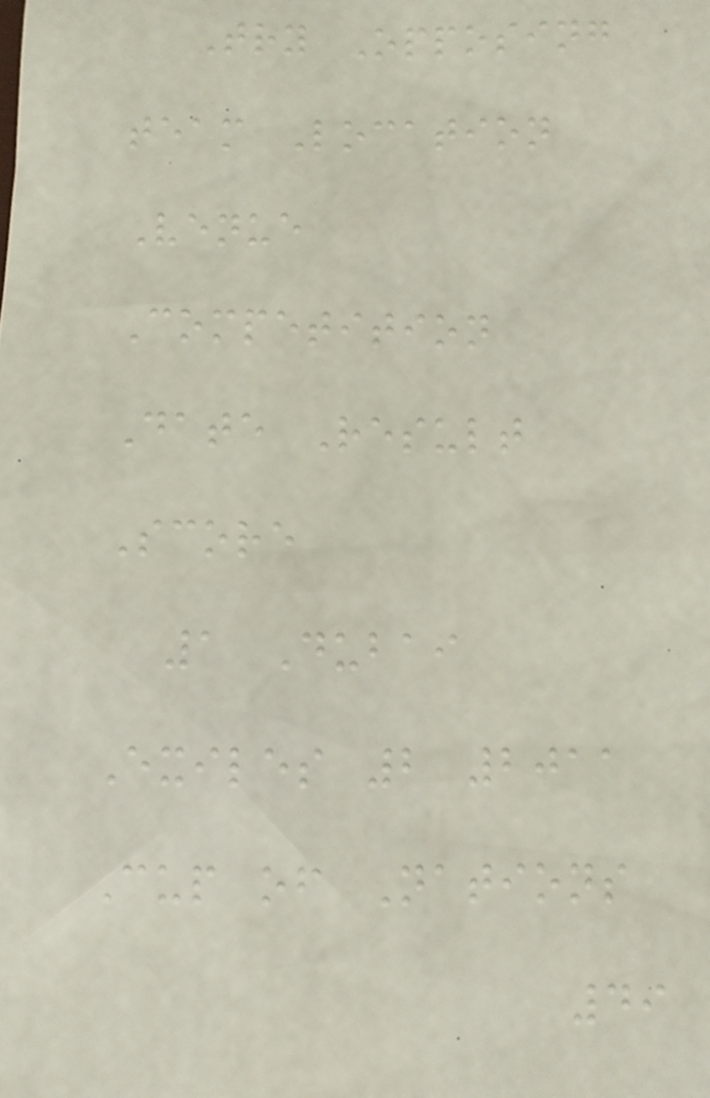Try Opposing
team Location
Venue
Competition
Date Result
Score
1 Dubai
Exiles 2 2011
Cup of Nations
49
